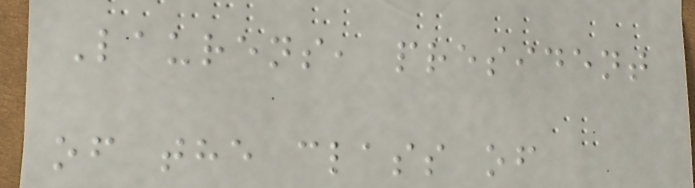Laurens, president
of the class of
